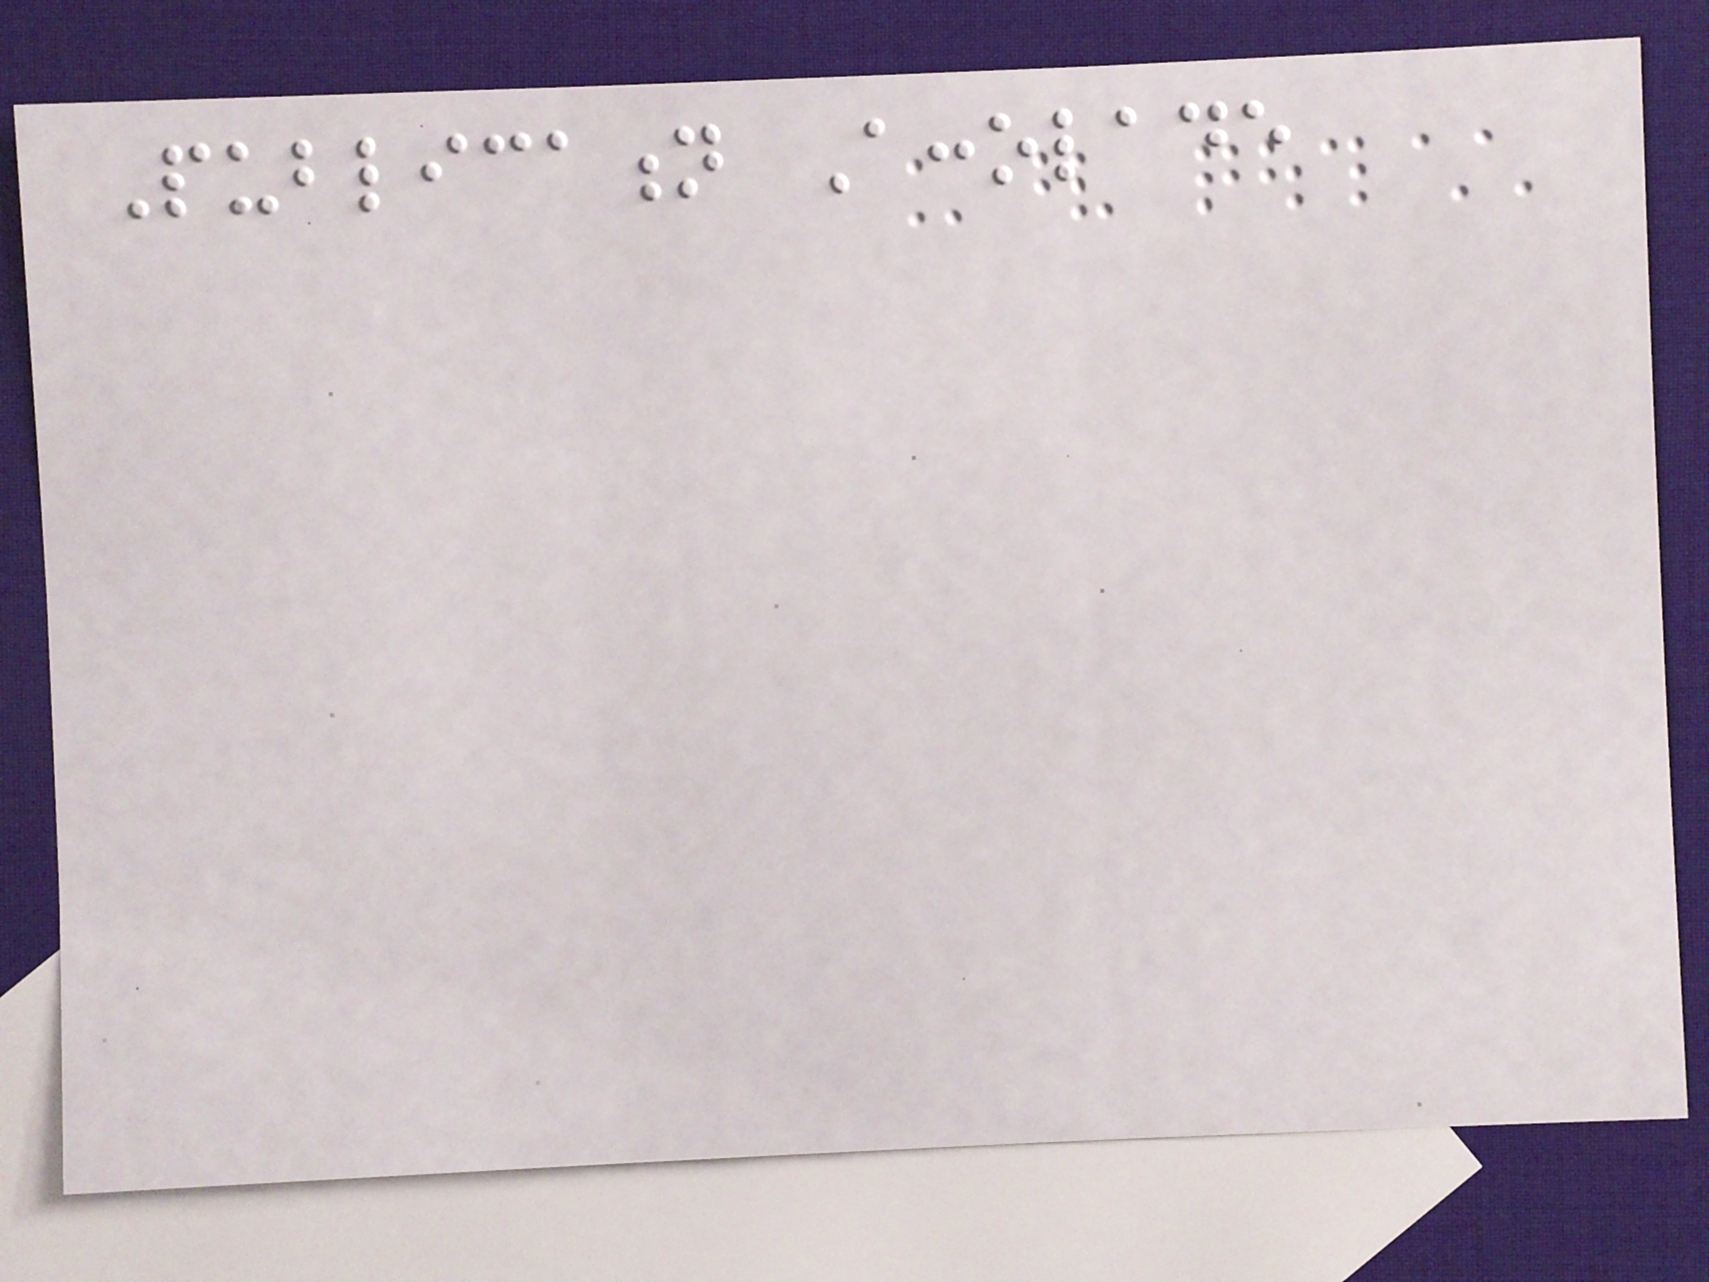Publication Accolade
